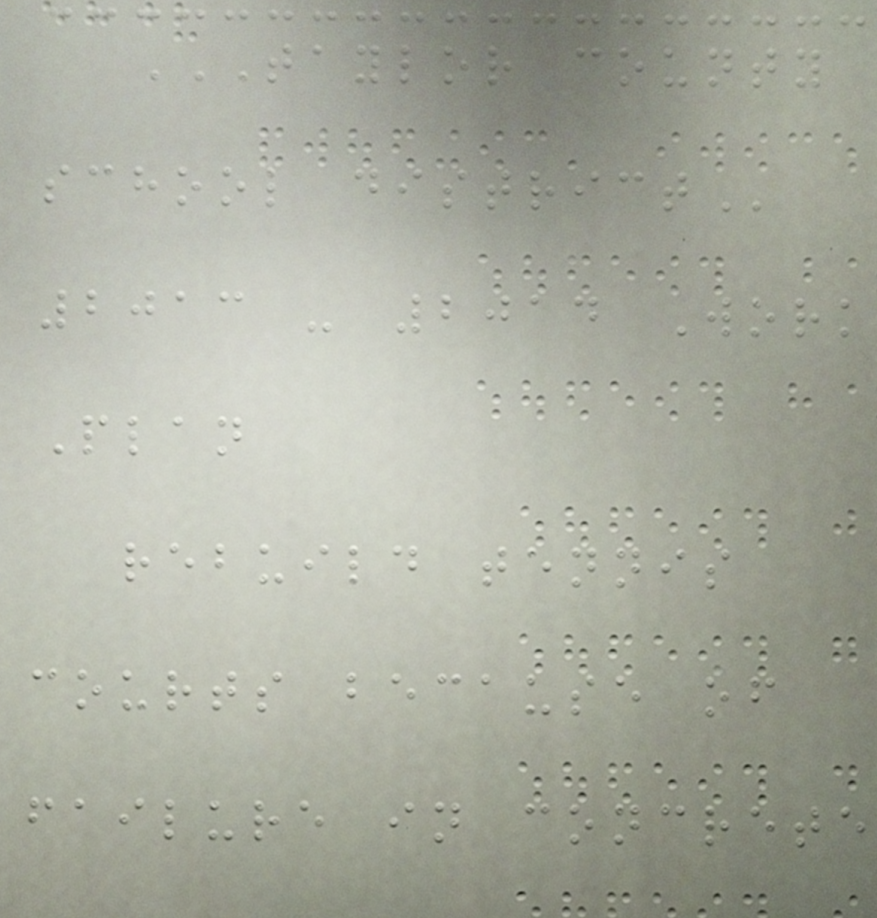TAYLOR COUNTY
SCHOOL DISTRICT
2013 - 2014 Work
Plan
rebuild tennis
courts because of
failure in concrete
